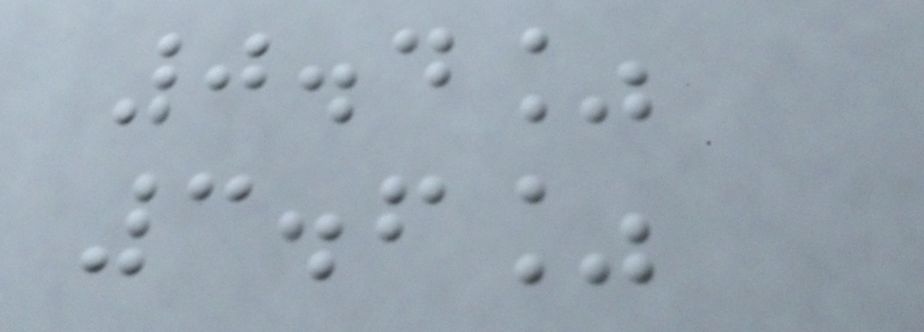0.4%
3.6%
